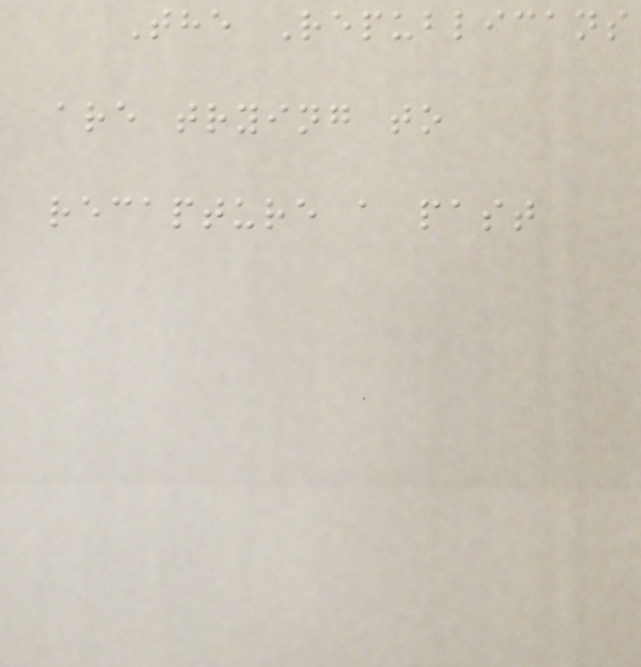The Republicans
are trying to
recapture a past
